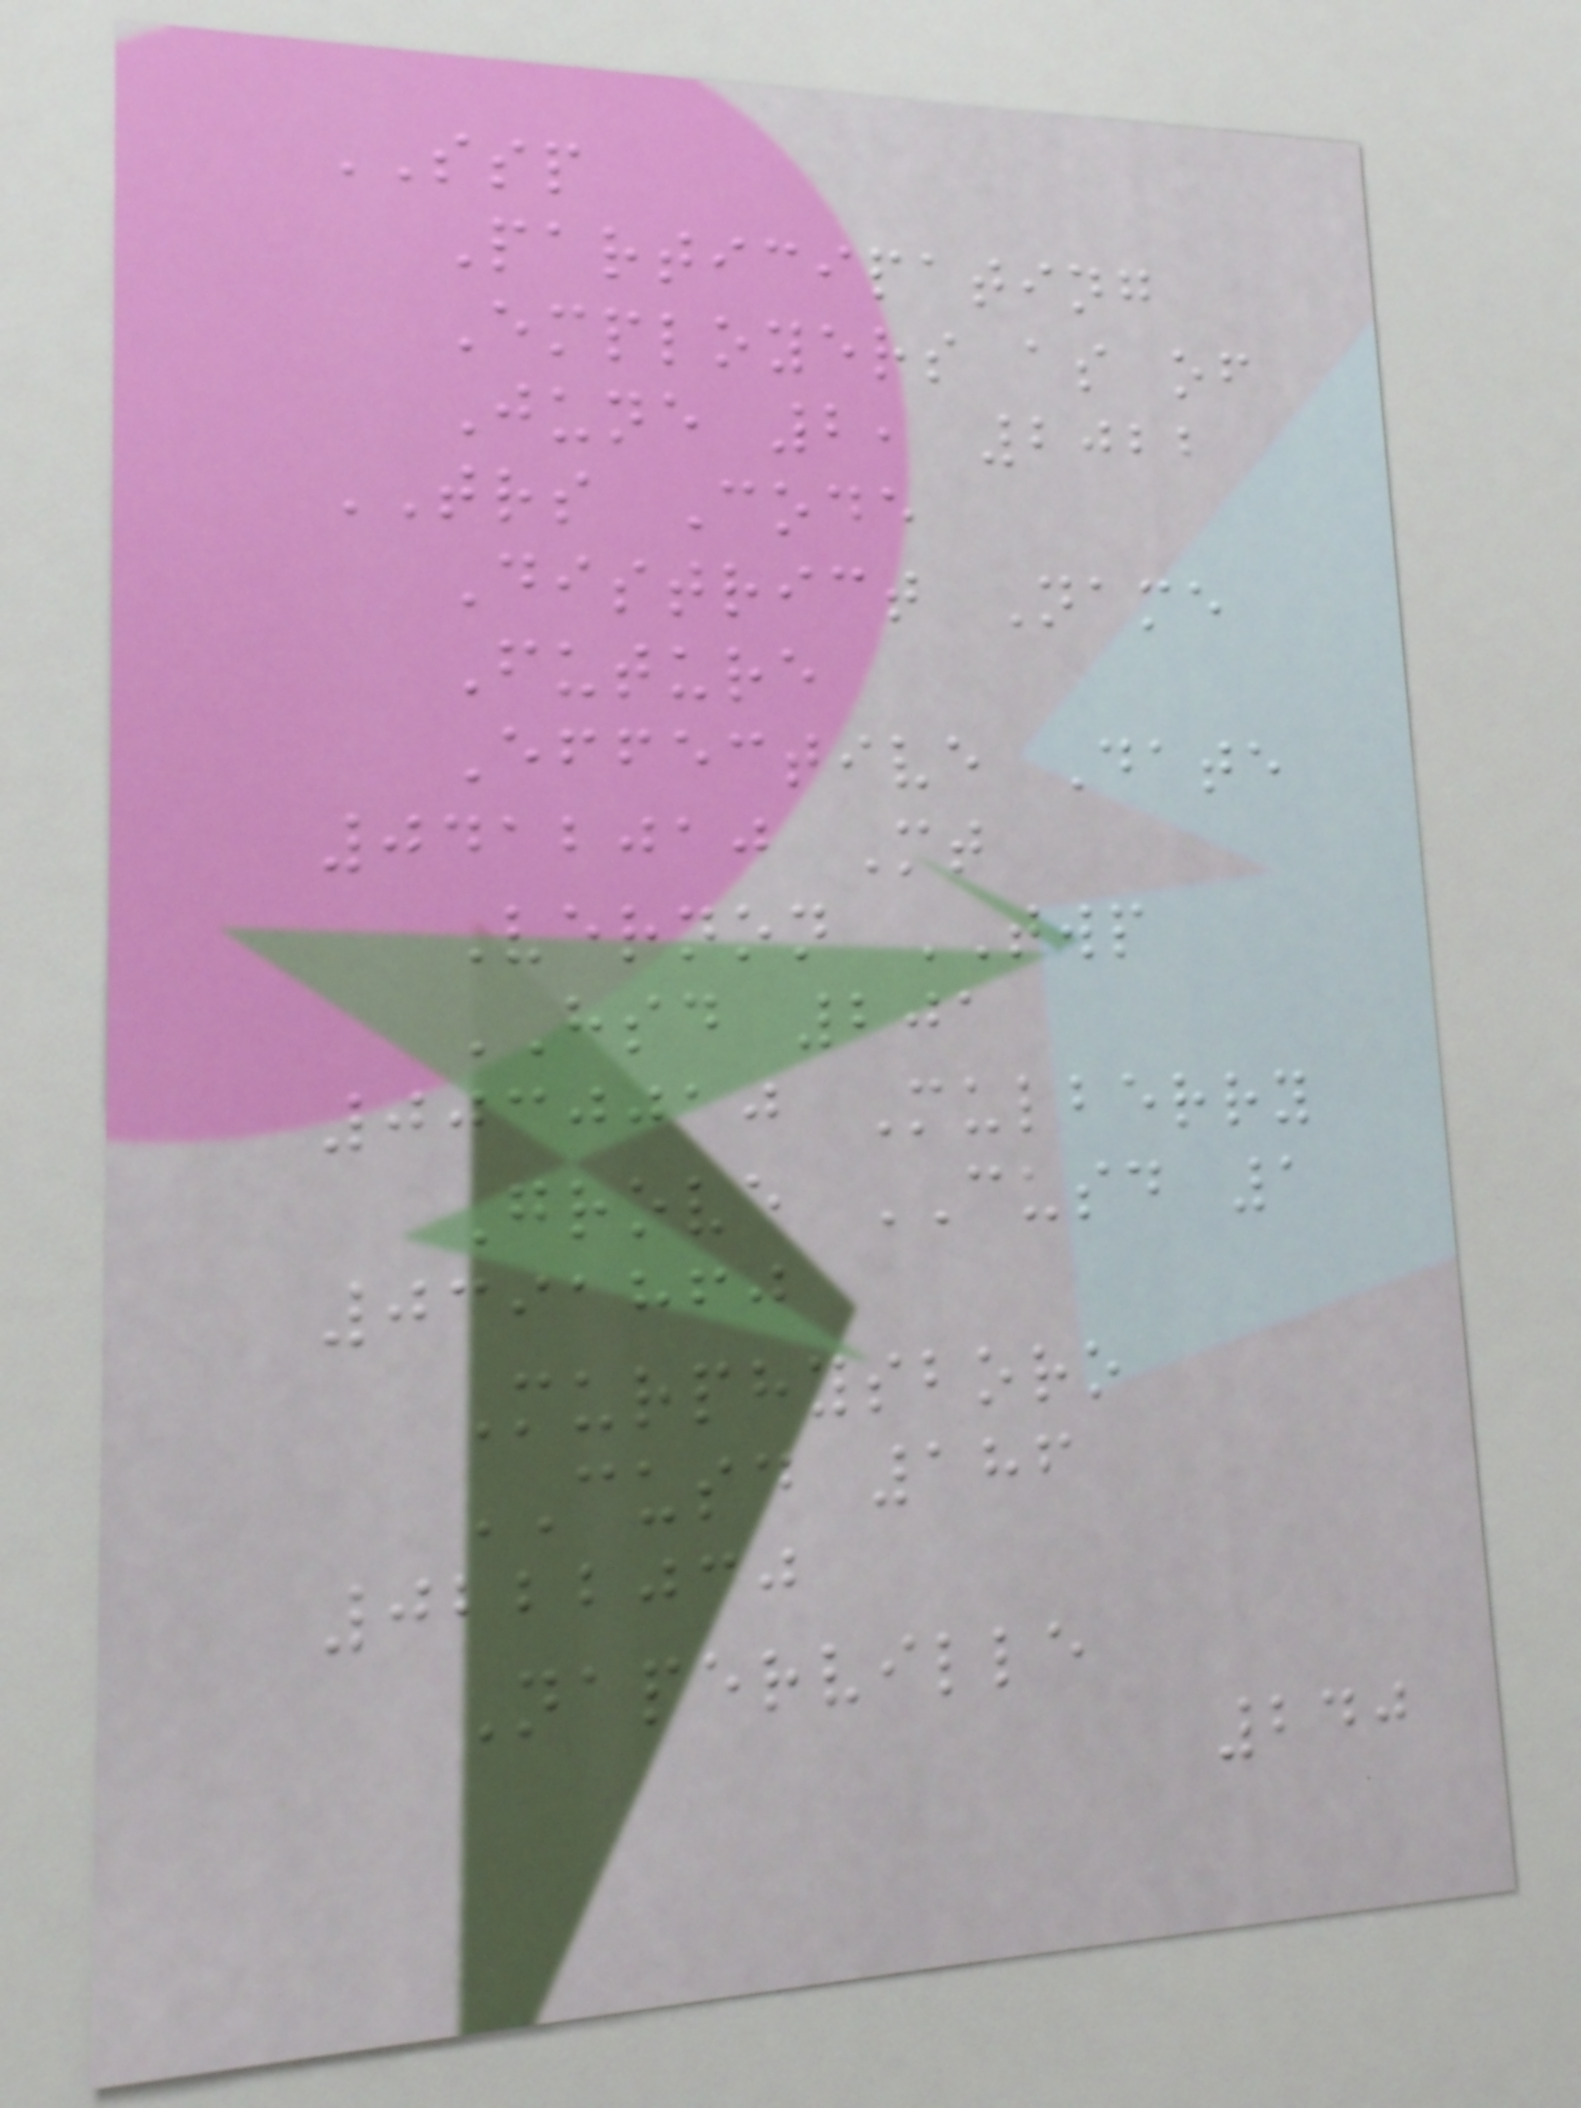SSP
Participating
Employers as of
June 2, 2022
TRS Code
District Name
Future
Effective Date
0412010 Mt
Vernon TWP
HSD 201
0030010 Mulberry
Grove CUSD 1
0391860
Murphysboro
CUSD 186
0222030
Naperville
240
